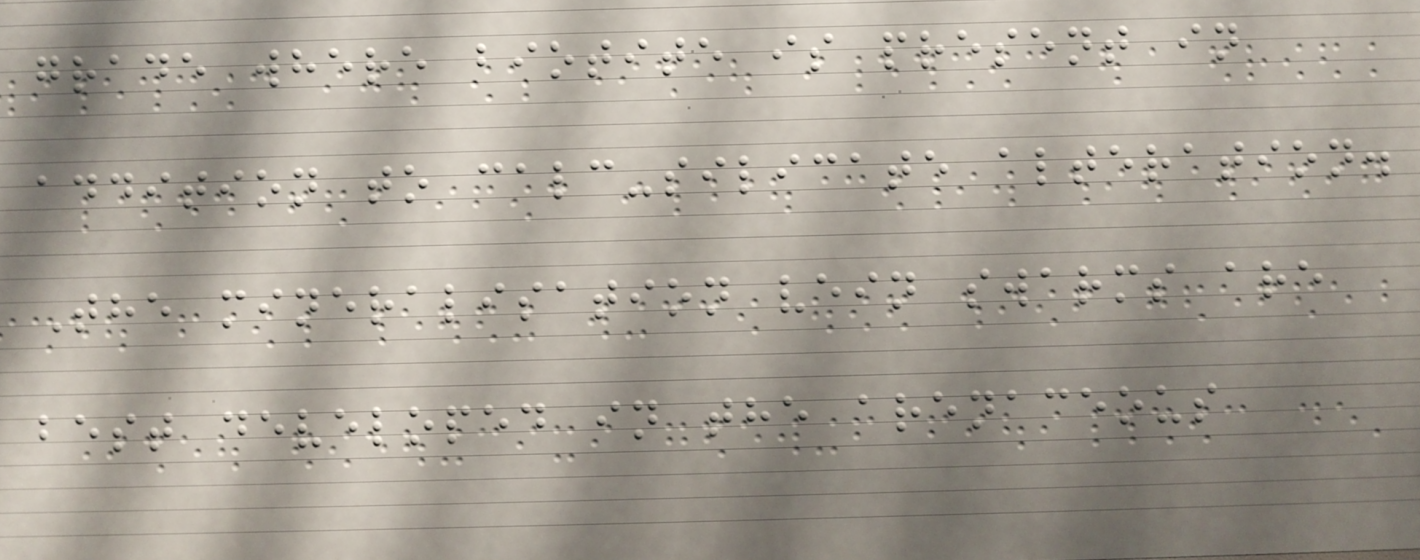grade where biotite is present in
addition to calc-silicate alteration.
The mineralisation vein swarms are
best developed in the arenaceous
